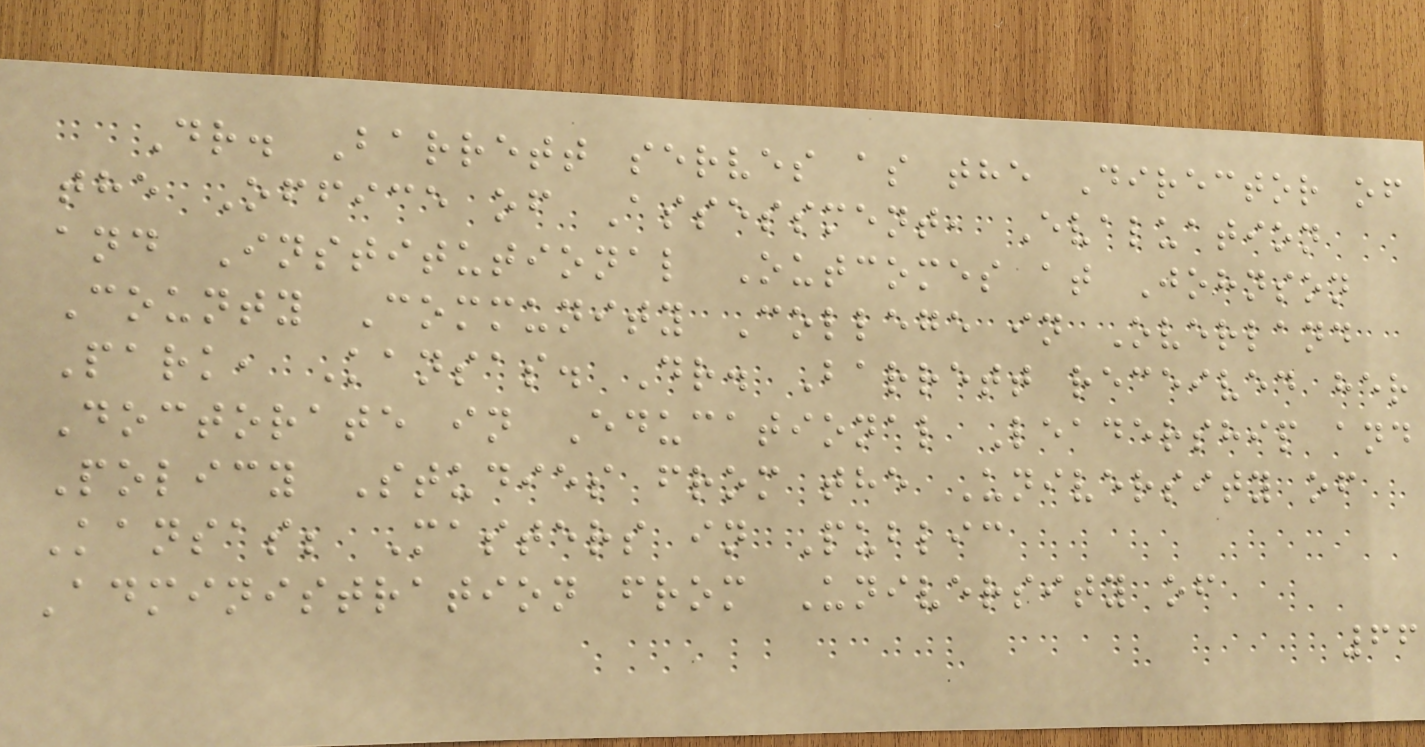Dr. Barrett serves as the Director of
the Office of Assessment, Evaluation
and Institutional Outcomes at Johnson
County Community College in Overland
Park, Kansas. Dr. Barrett received her
Doctorate in Educational Leadership and
Policy Studies from the University of
Kansas; Masters in Public
Administration from University of
66
